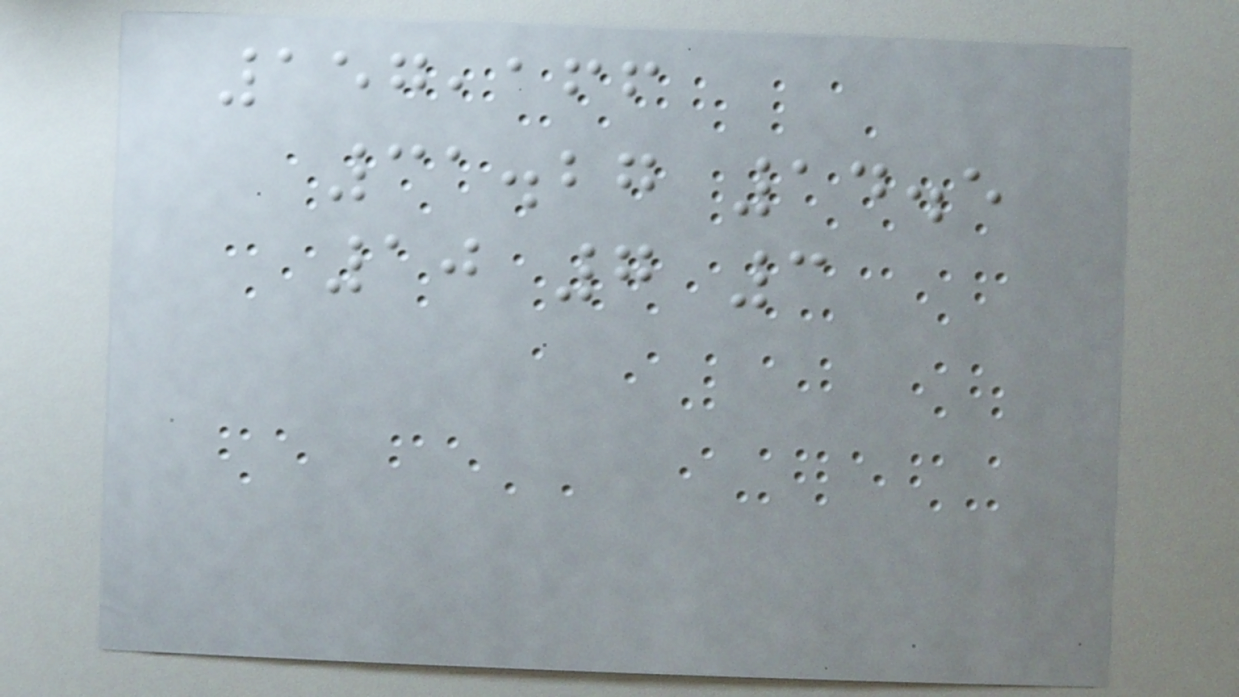157,166
31.27 14.5
10 7 3
